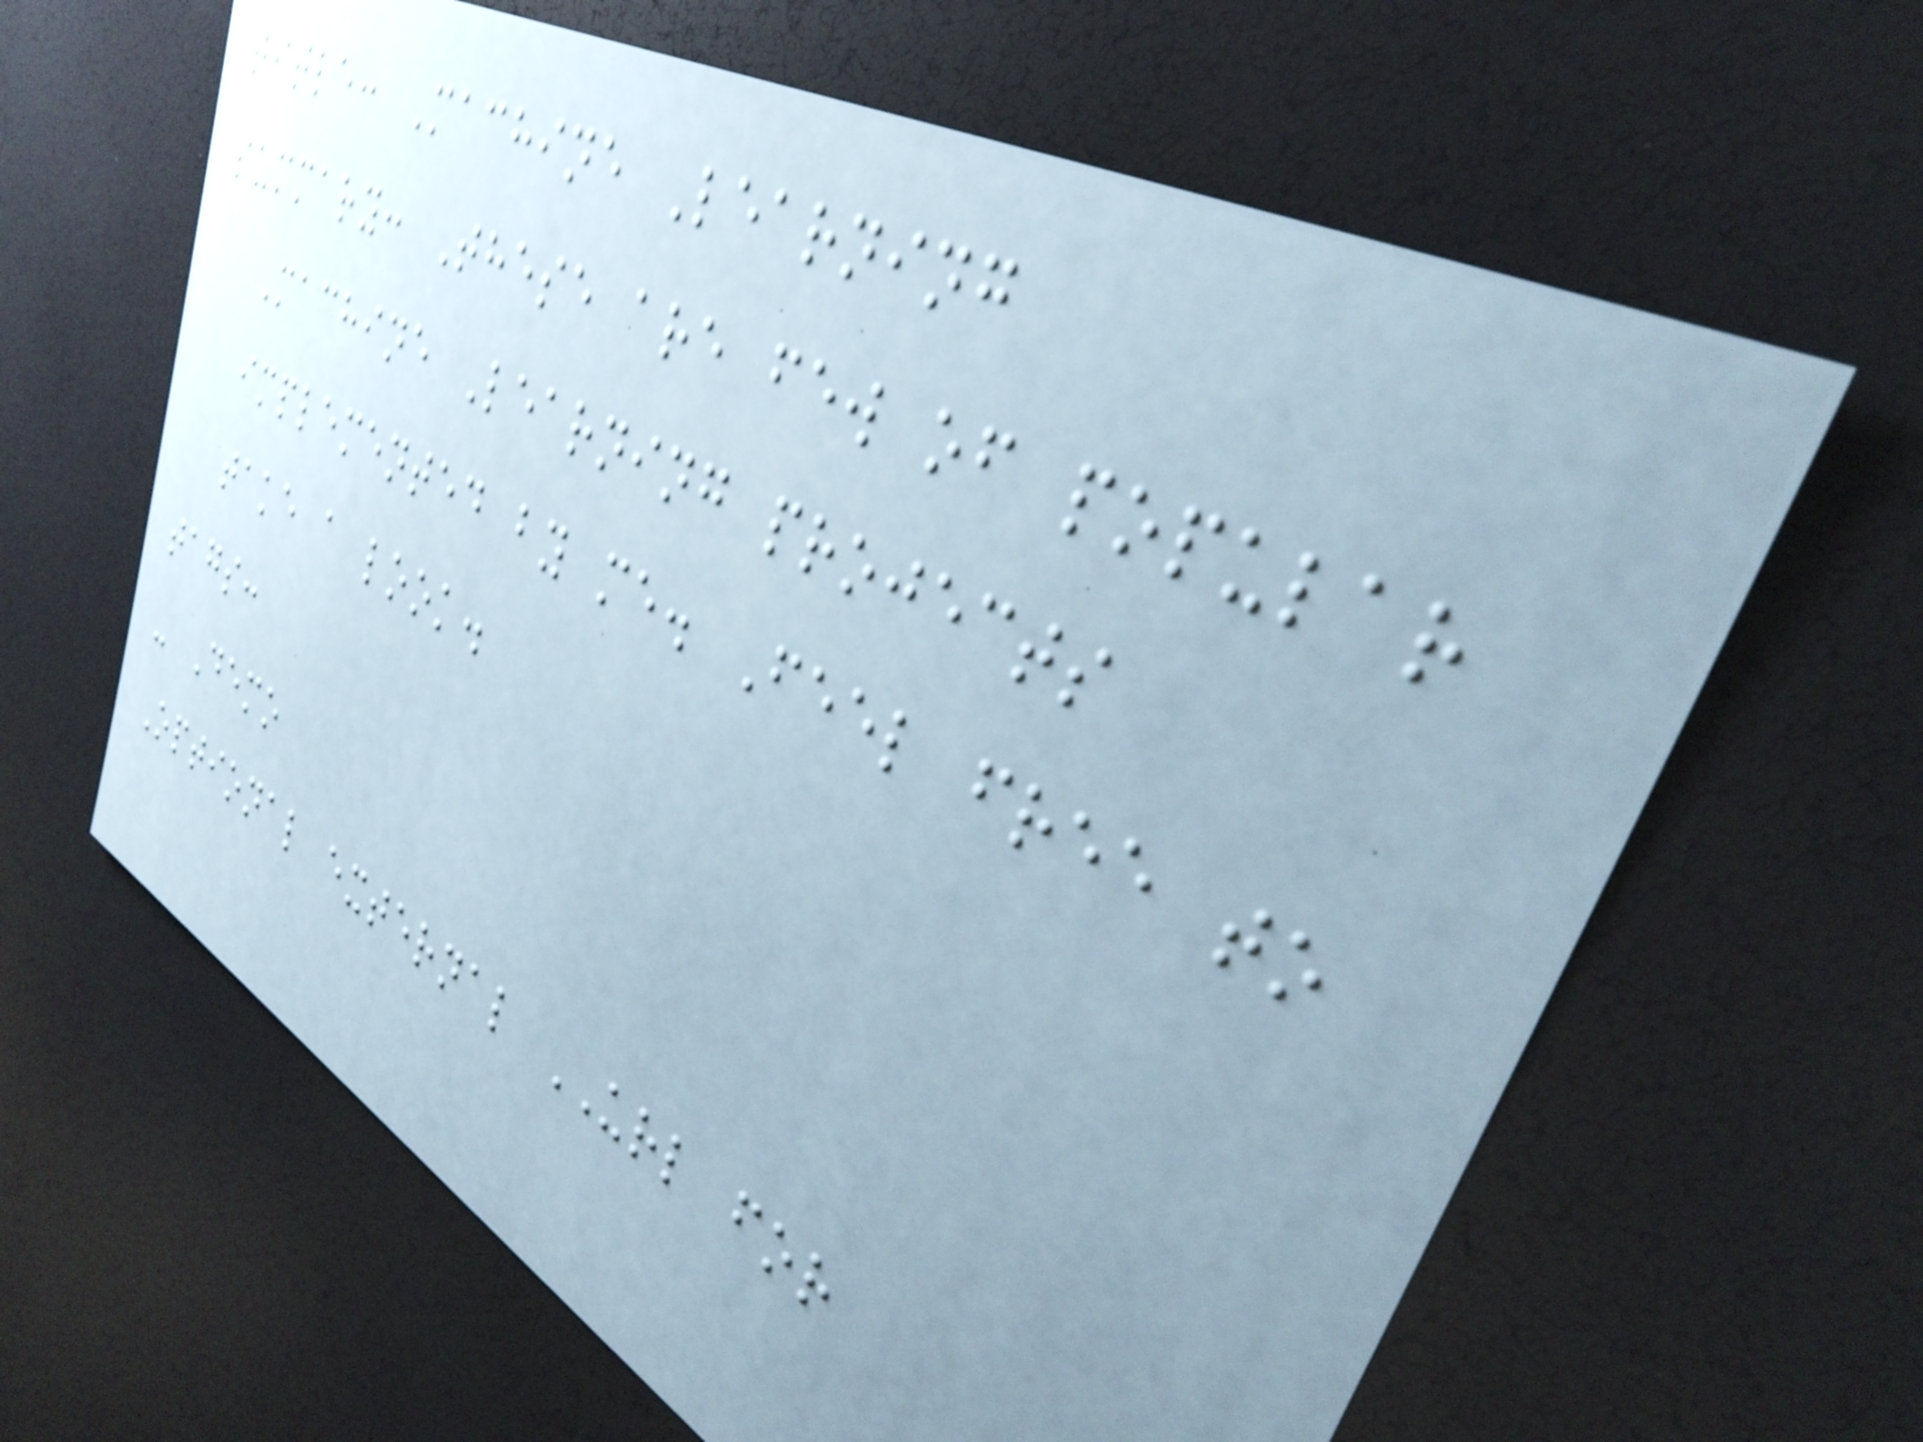title: Machine Learning
summary: These are few of popular
Machine Learning projects
implemented by me. Feel free to
take a look.
tags:
- Demo
Optional external URL for
